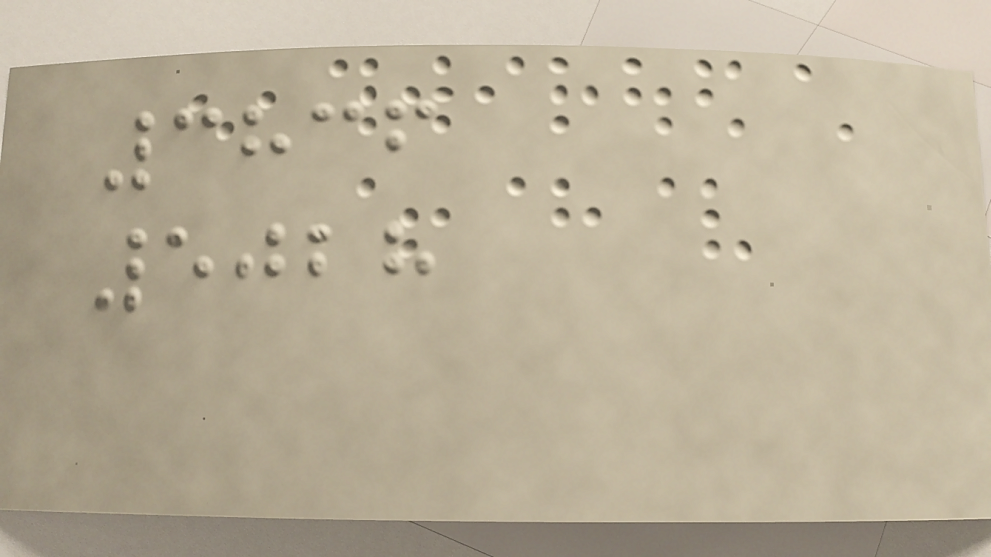3836
5028
